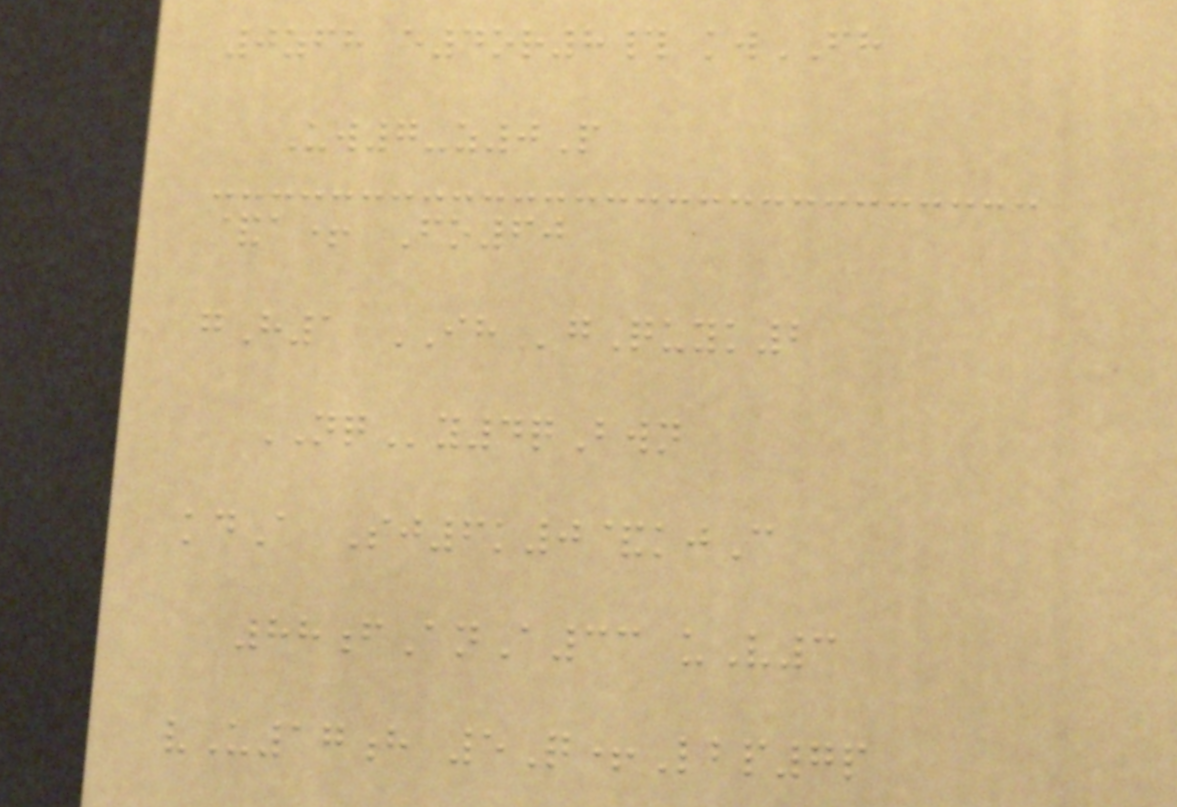0zfh e4or8# kwFH
Uw7-z0P
&a+ Fo60
gH1 IHgQuyk2
NQy4qBwn
kdA Sj6k0&kjC
88fAnA33 uV3
vU17h 5Q+Lbp7p
